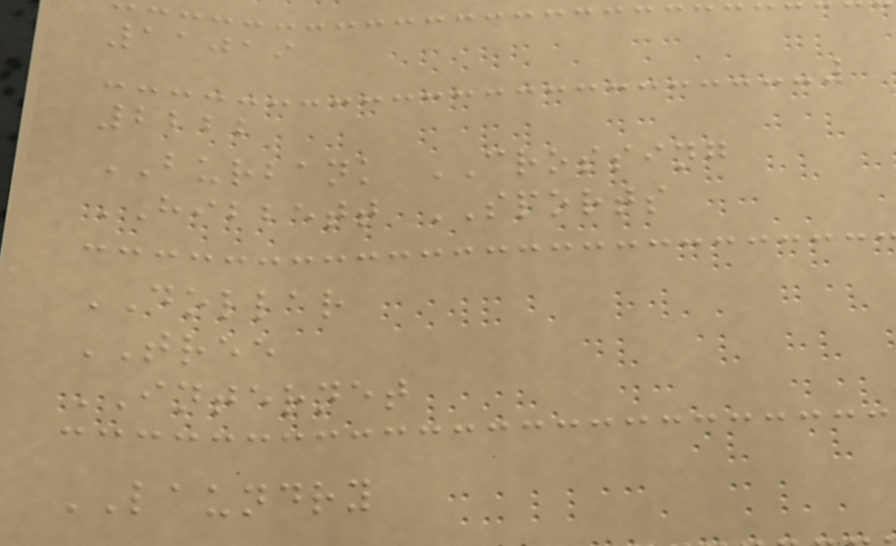11019
2222
BURBANK CROSSING
HIBBETT SPORTS
DOLLAR
TREE
INTERNET
LAUNDRY
